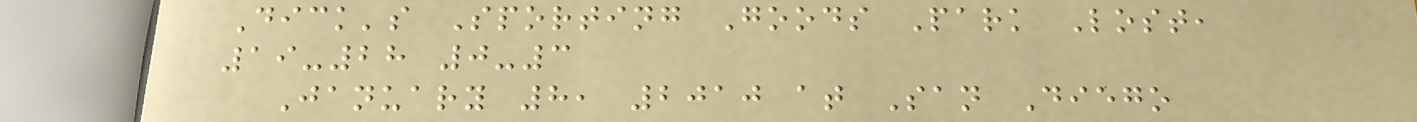Dick's Sporting Goods Park Lost,
19-28 0-3
January 8, 2010 at San Diego
